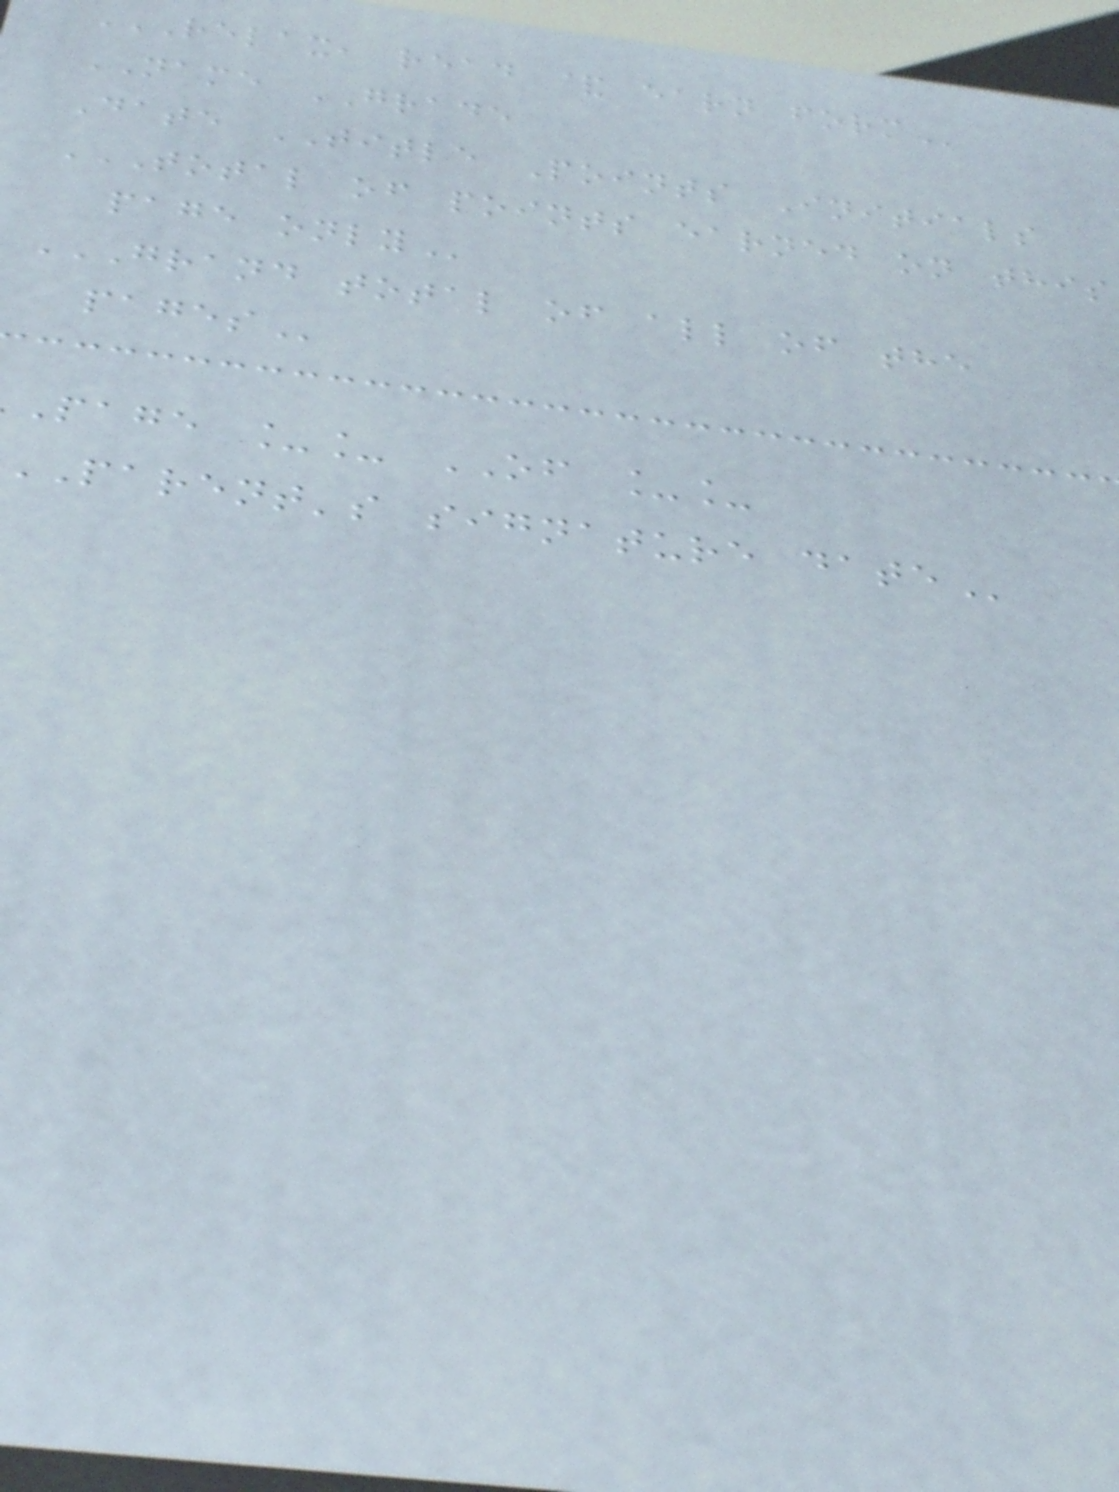RELAX, READ & EARN FORM
NAME GRADE
Date TITLE Points Initials
TOTAL OF POINTS EARNED ON THIS
page
GRAND TOTAL OF ALL OF THE
page __ OF __
parent's signature
